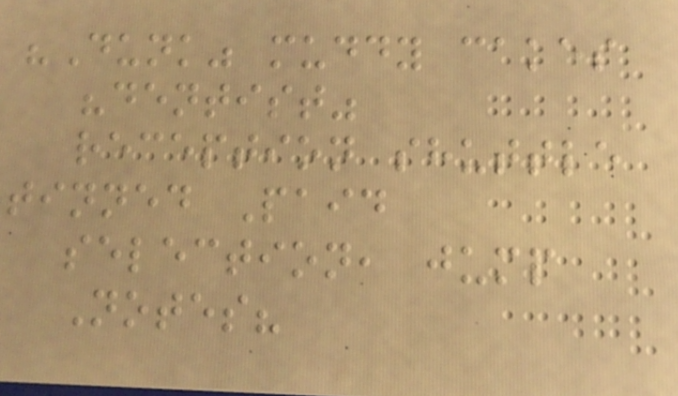"Dunk" muddy cakes
"dentist"
reception shuttle
tinned Paid
selection, jump
Notes?
